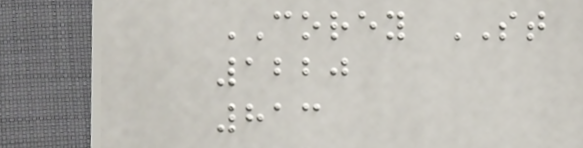COREY ST
1220
813
